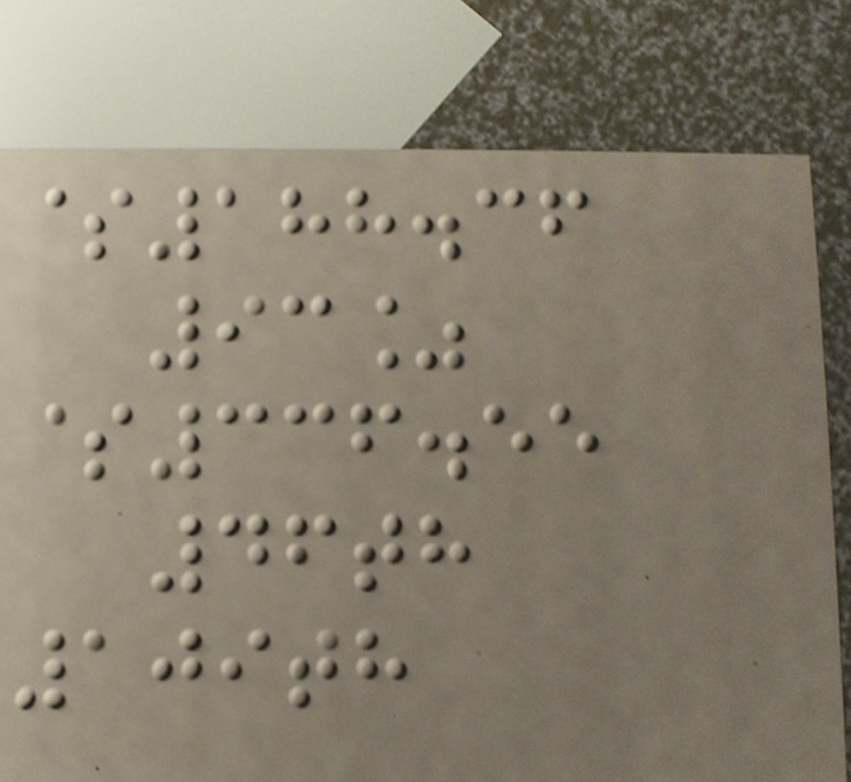$188.36
93%
$336.55
46th
109th
